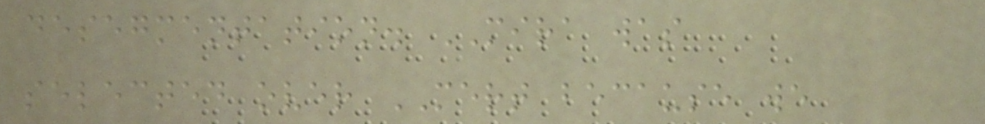desegmentation. MIRA was
selected over MERT because we
